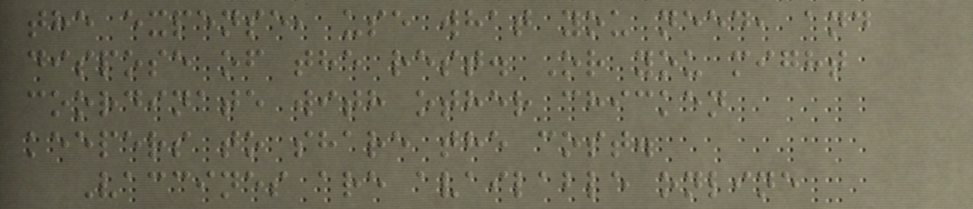the expense, use what you need, and
dispose of the rest. Or you might
coordinate with other chicken
keepers to share the cost.
Vaccines are available online
